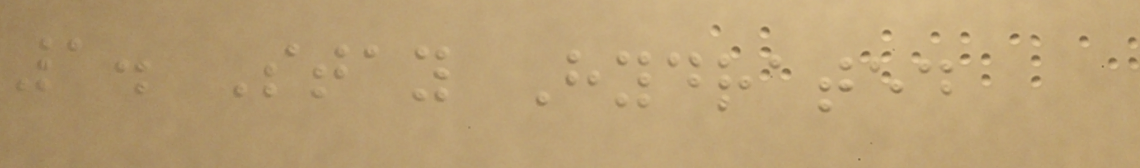1. Stay Hydrated
